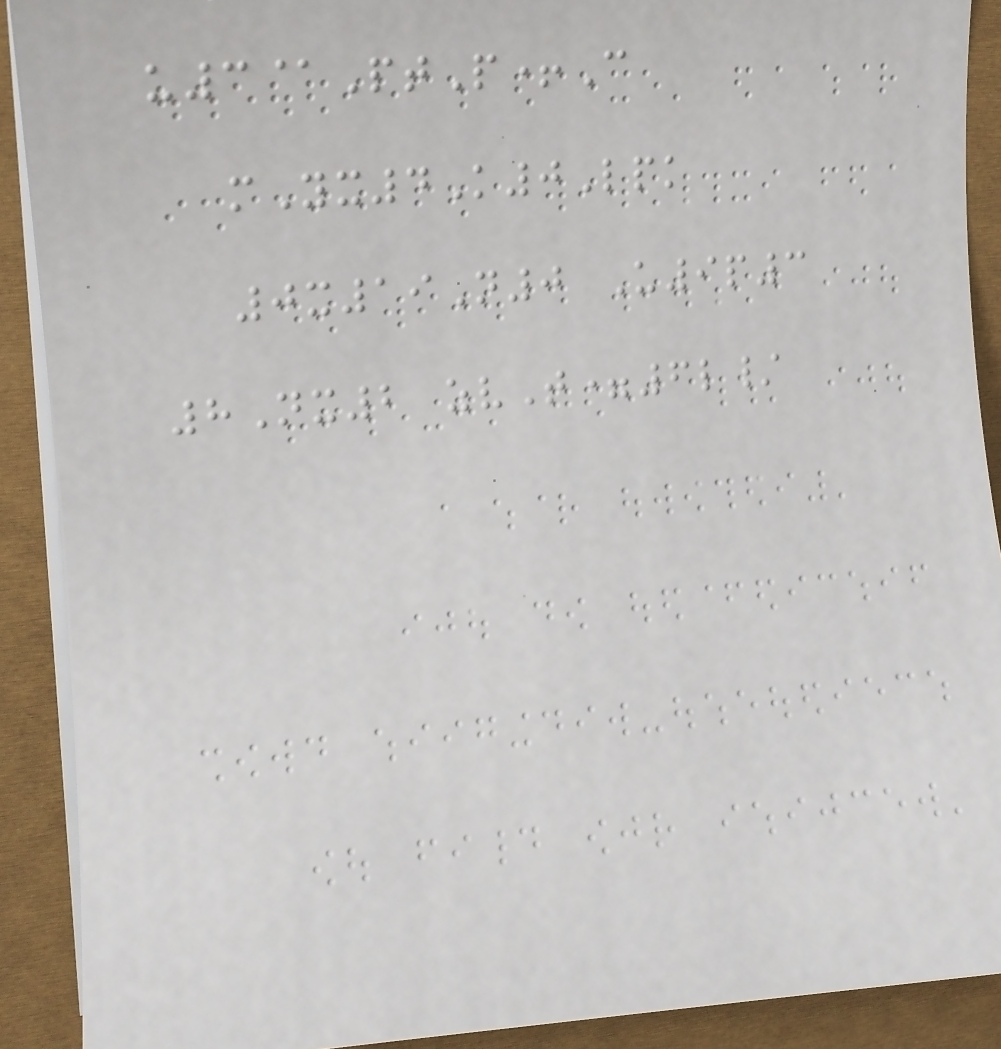u3@PtP+C
mYx4K0Lpk
0x19N0 U9p3
8Nx2 zvT=6l/
